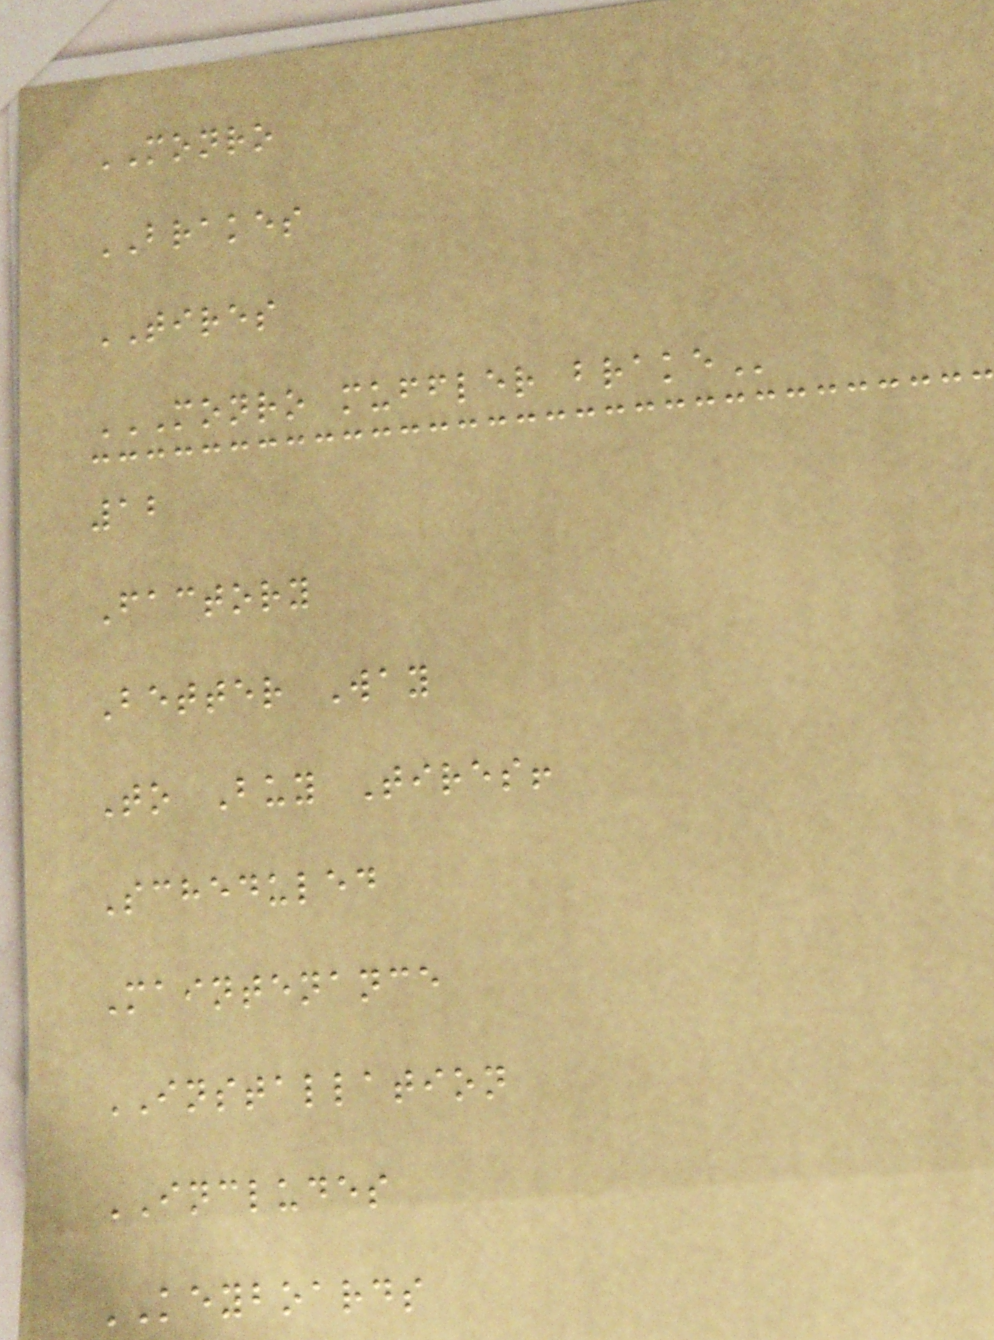MONRO
BRAKES
TIRES
MONRO MUFFLER BRAKE
12
Factory
Better Way
To Buy Tires!
Scheduled
Maintenance
INSTALLATION
INCLUDES
KEYBOARDS
